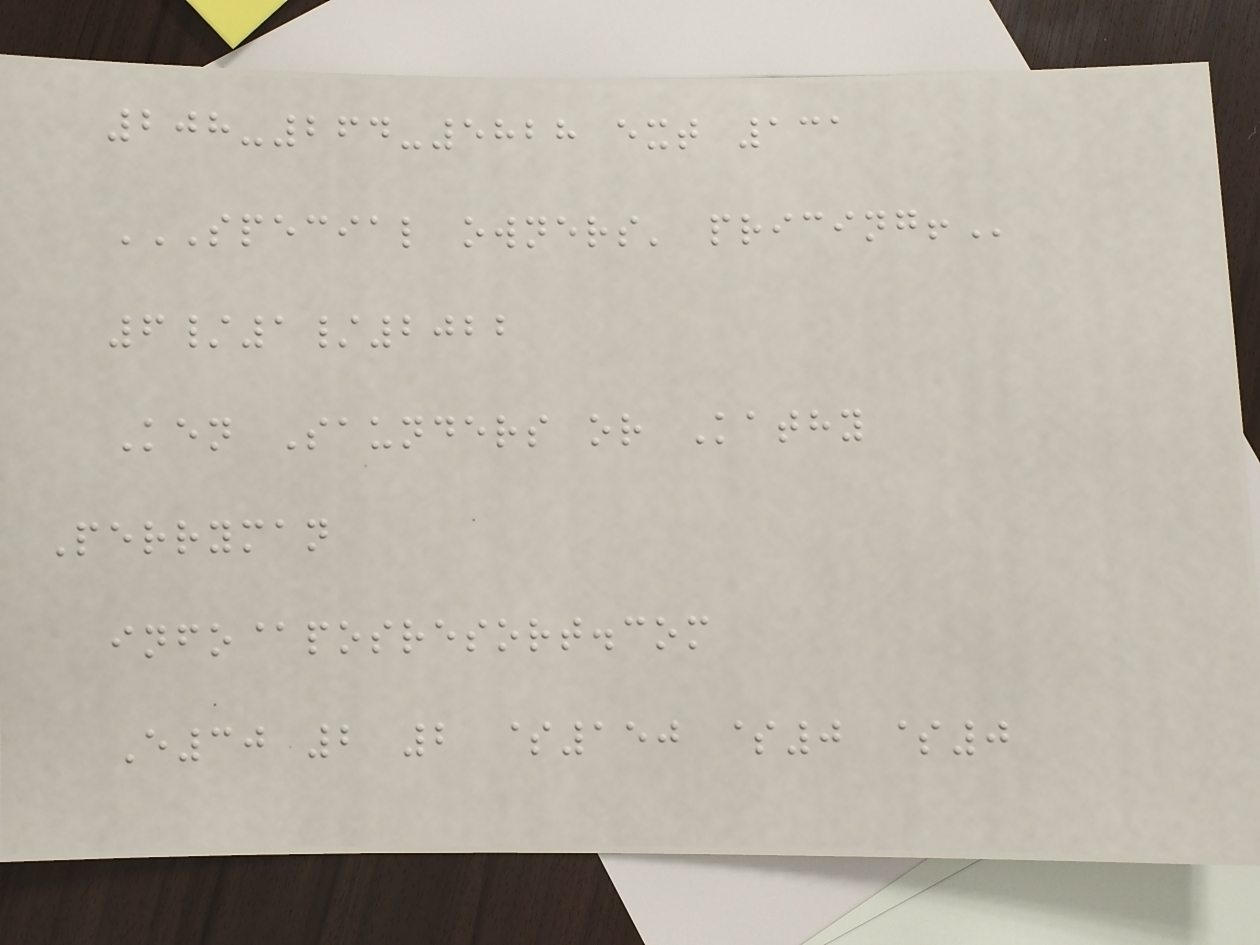208-264-5828 ext 131
SPECIAL OWNERS' PRICING!
6/1/2022
Ken Saunders or Kathy
Perryman
info@posresort.com
E30 2 2 $150 $0 $0
